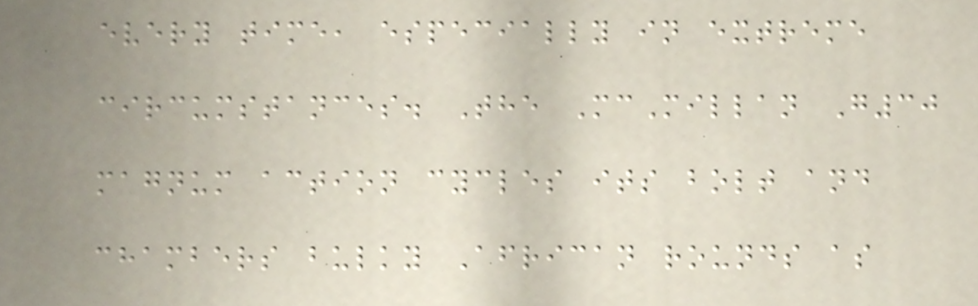every time, especially in extreme
circumstances. The McMillan G30
magnum action cycles its bolt and
chambers bulky African rounds as
